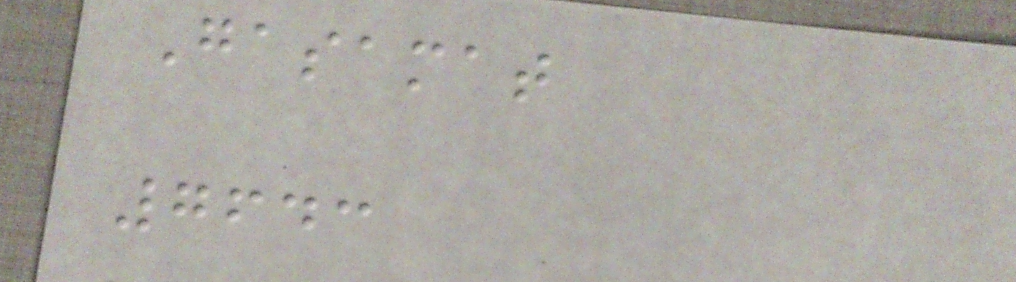Gasamat
7643
